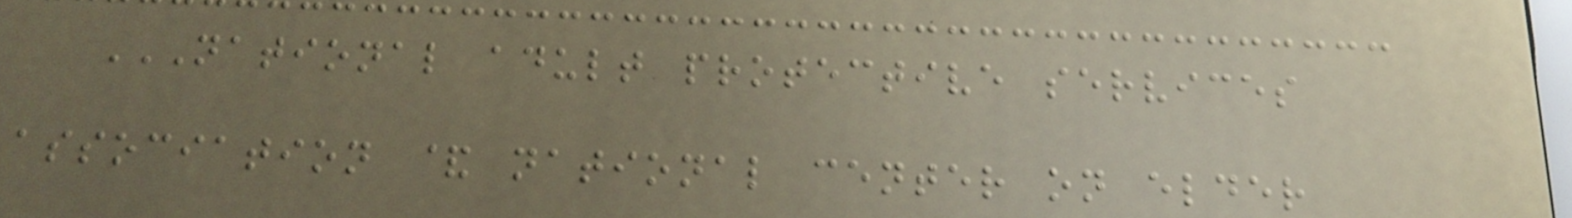NATIONAL ADULT PROTECTIVE SERVICES
ASSOCIATION & NATIONAL CENTER ON ELDER
